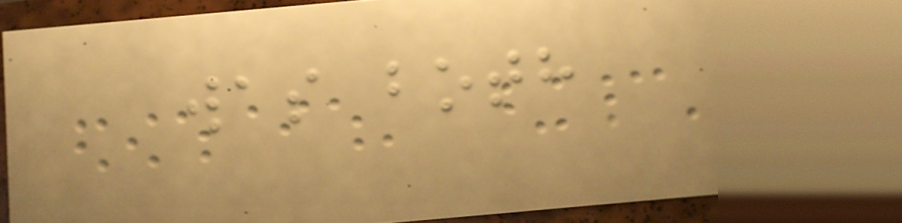was both
